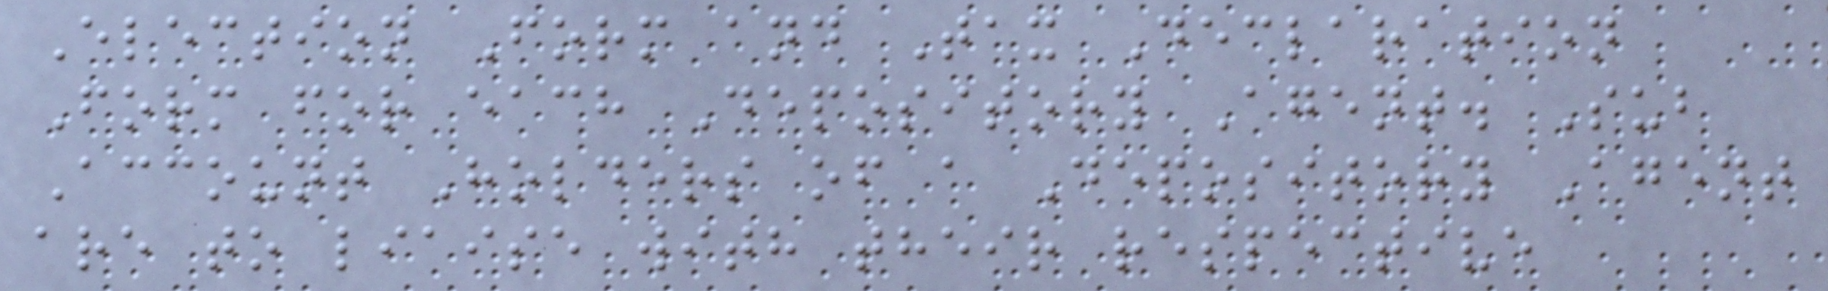Election Form and Tax Declaration
Form for each Depository Agent. Sub
Account Holders of a Depository Agent
are to liaise with their respective
